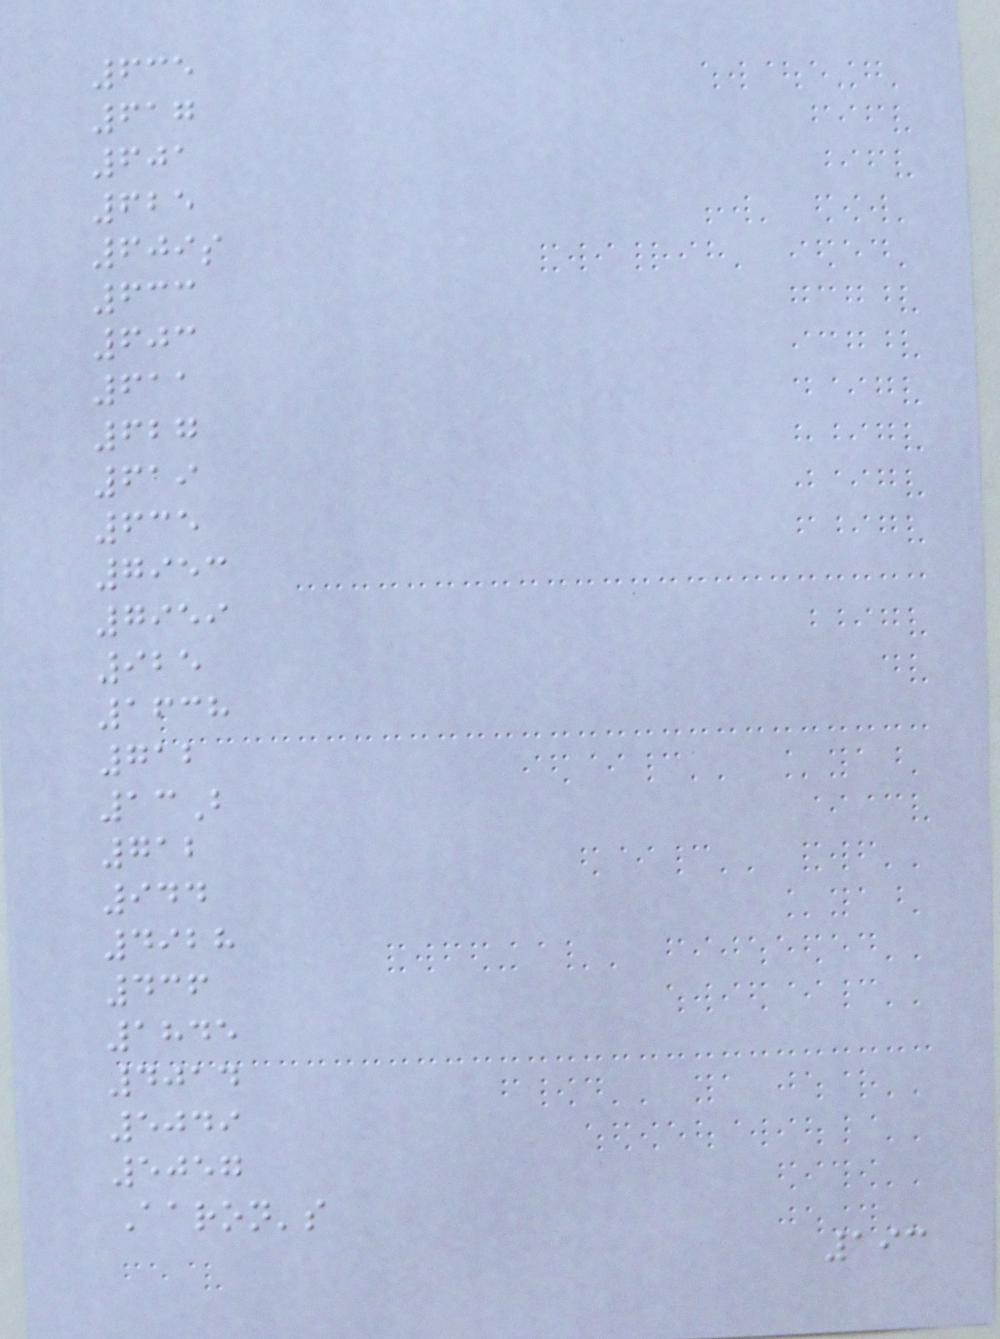635
617
601
625
609s
633
603
611
627
619
635
7953
7959
925
1638
712
13B
712
944
4928
436
1845
4014
5049
5057
Aaron's
193
